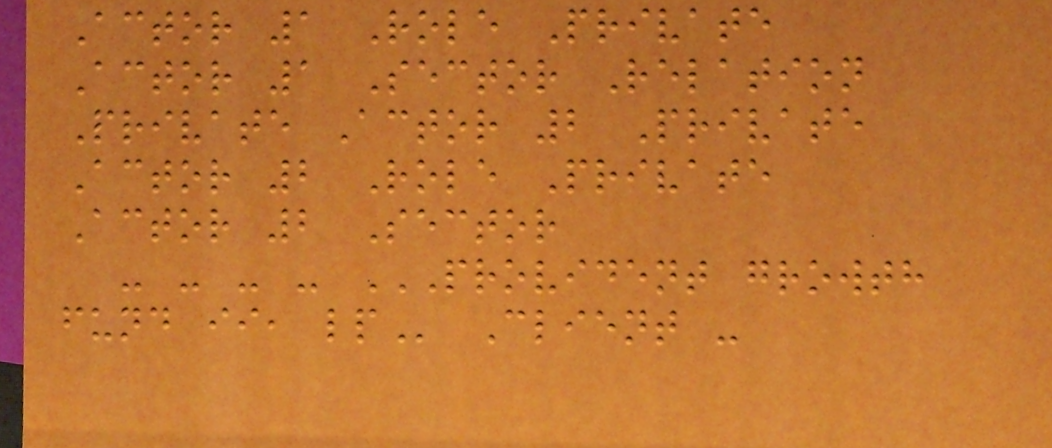Actor 1 Role Private
Actor 1 Sector Relation
Private Actor 2 Private
Actor 2 Role Private
Actor 2 Sector
- - - - PROVIDENT GROWTH
FUND II, LP Client -
